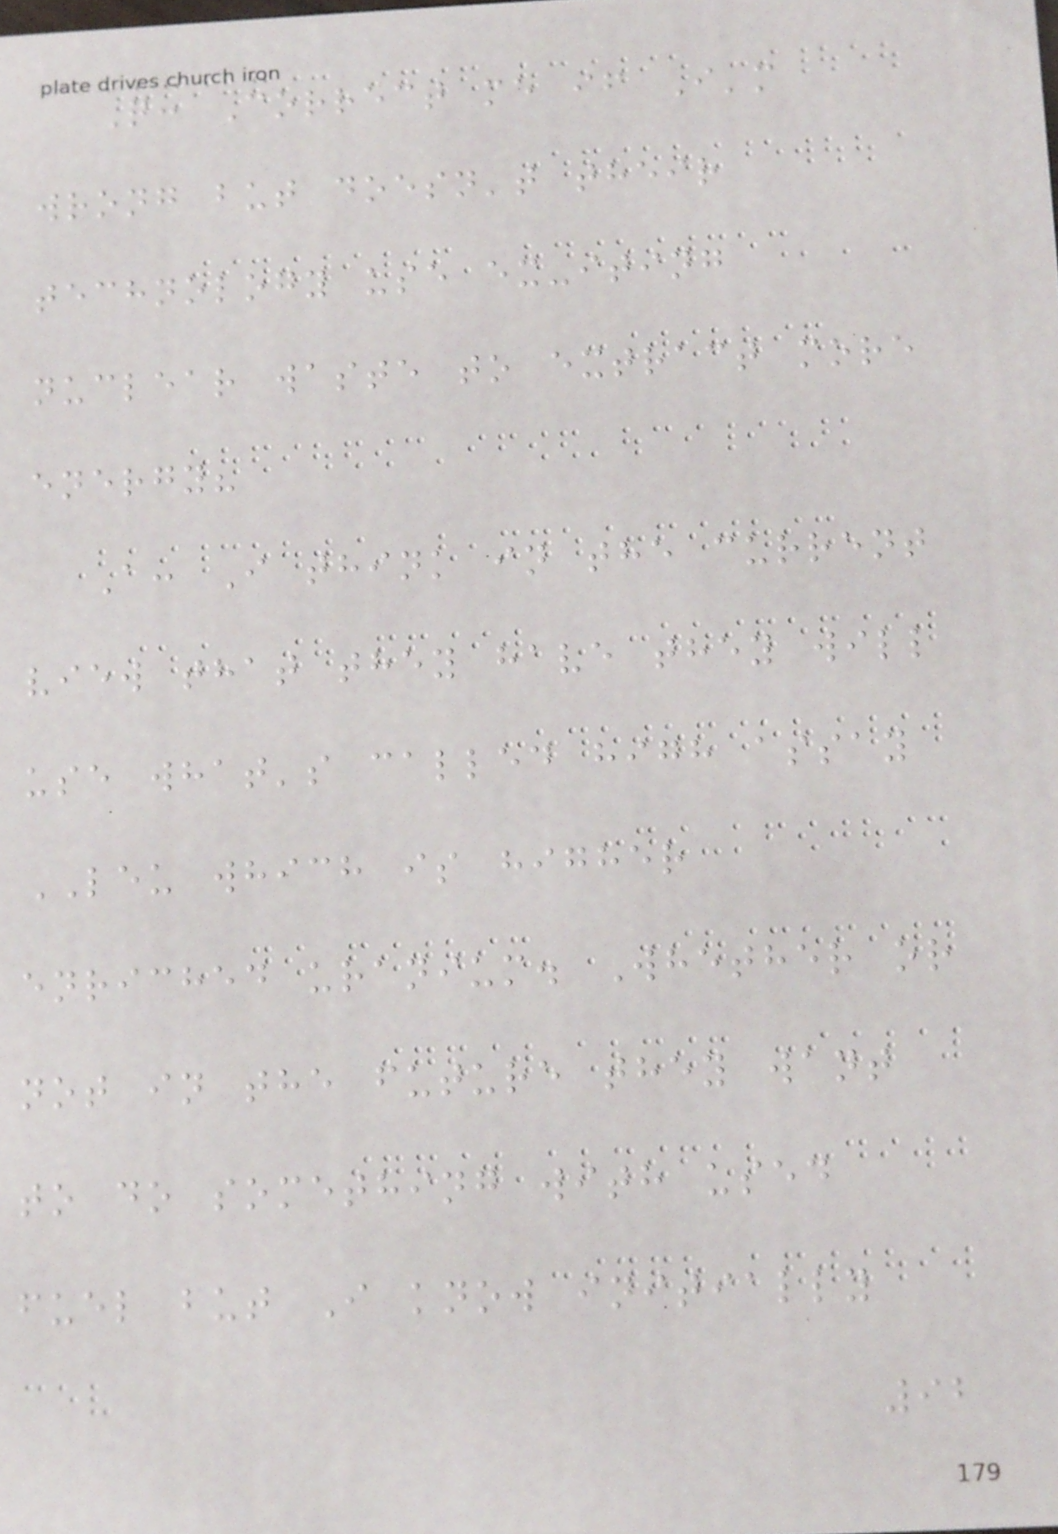Q: Correct me if I'm
wrong but doesn't their
technology use ex-iting
nuclear waste to extract more
energy?
A: I think in the current
view that they have they will
use what's called high assay
LEU which is higher
enriched uranium. Whether or
not in the future they want
to do something with used
fuel but I know initially
92
